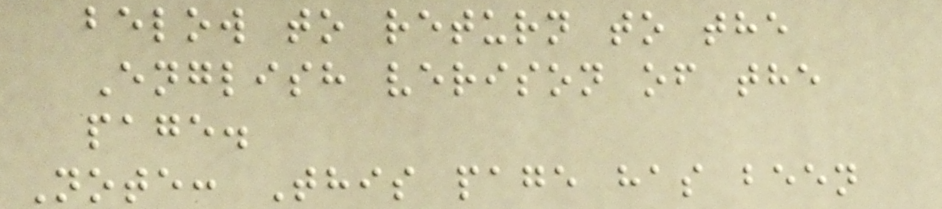below to return to the
English verison of the
page.
Note: This page has been
